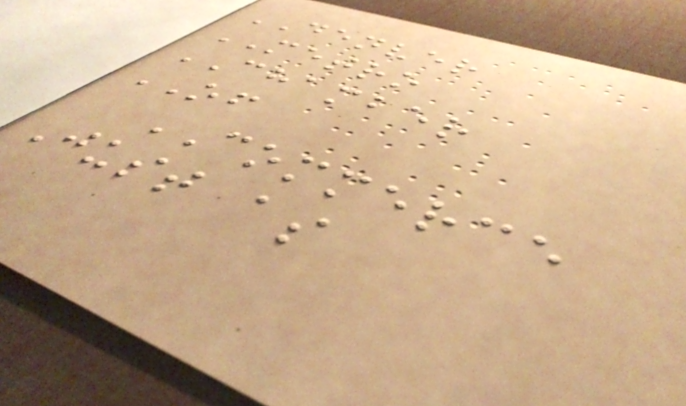DENVER
METRO
CHAMBER
OF
COMMERCE
Just as
